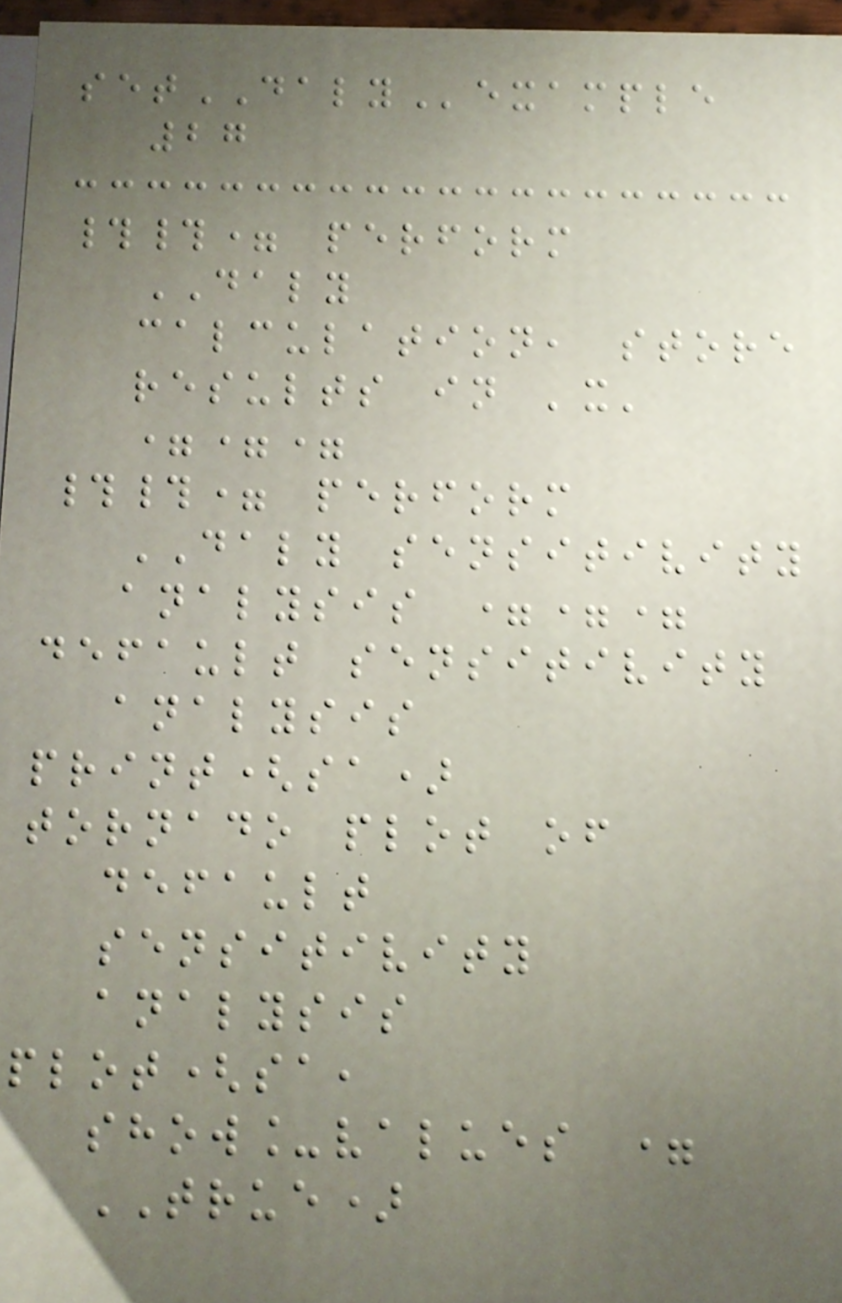setDALYexample
27
##= perform
DALY
calculation, store
results in 'x'
===
##= perform
DALY sensitivity
analysis ===
default sensitivity
analysis
print(sa)
tornado plot of
default
sensitivity
analysis
plot(sa,
show_values =
TRUE)
